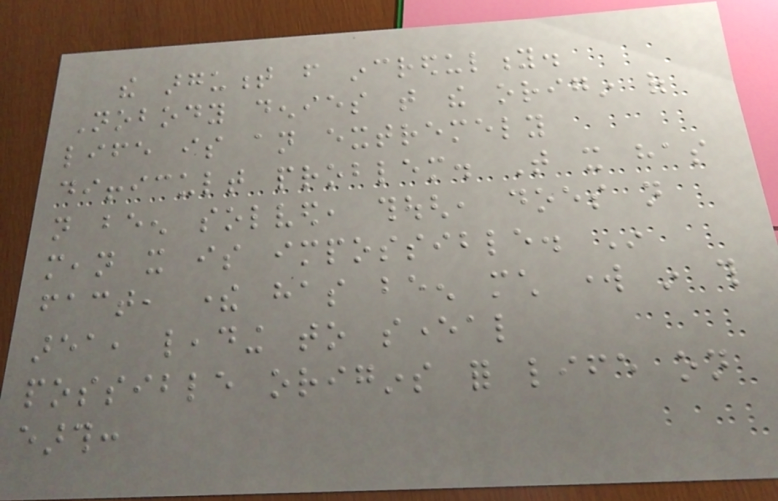the argument from incredulity.
Nobody denies that the origin of
life is an extremely
difficult problem. That it has
not been solved, though, does not
mean it is impossible. In
fact, there has been much work in this
area, leading to several
possible origins for life on
earth:
